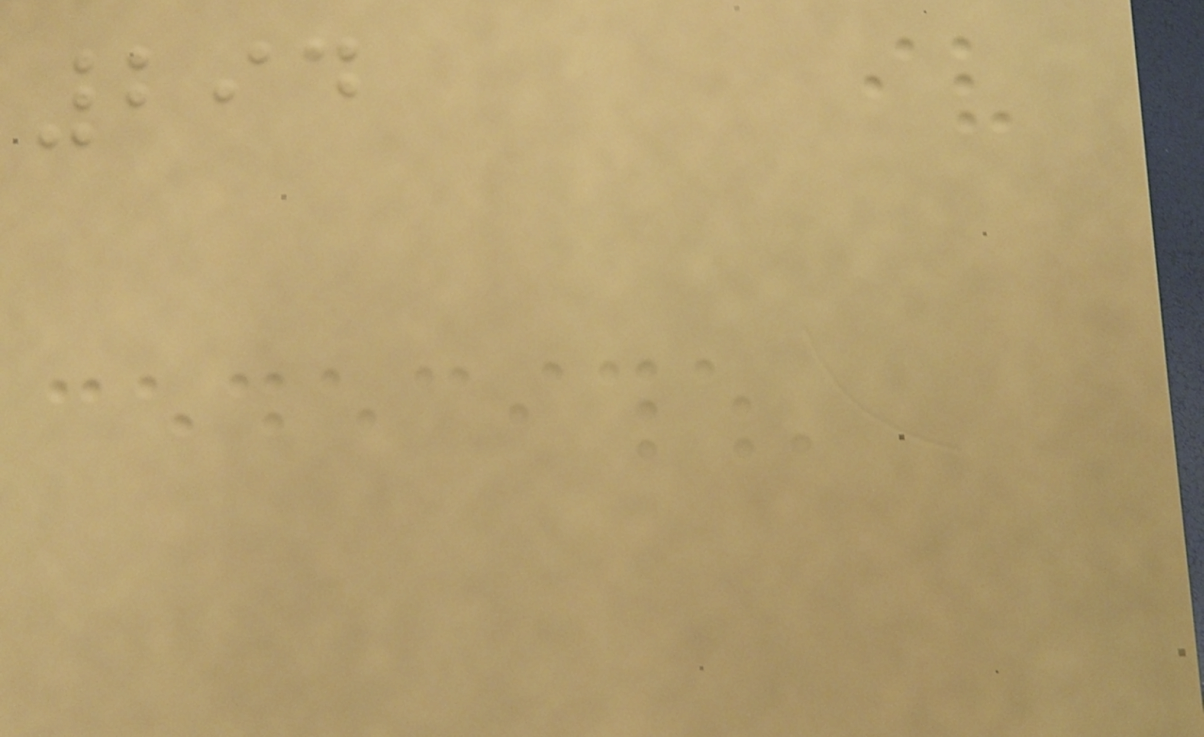294
